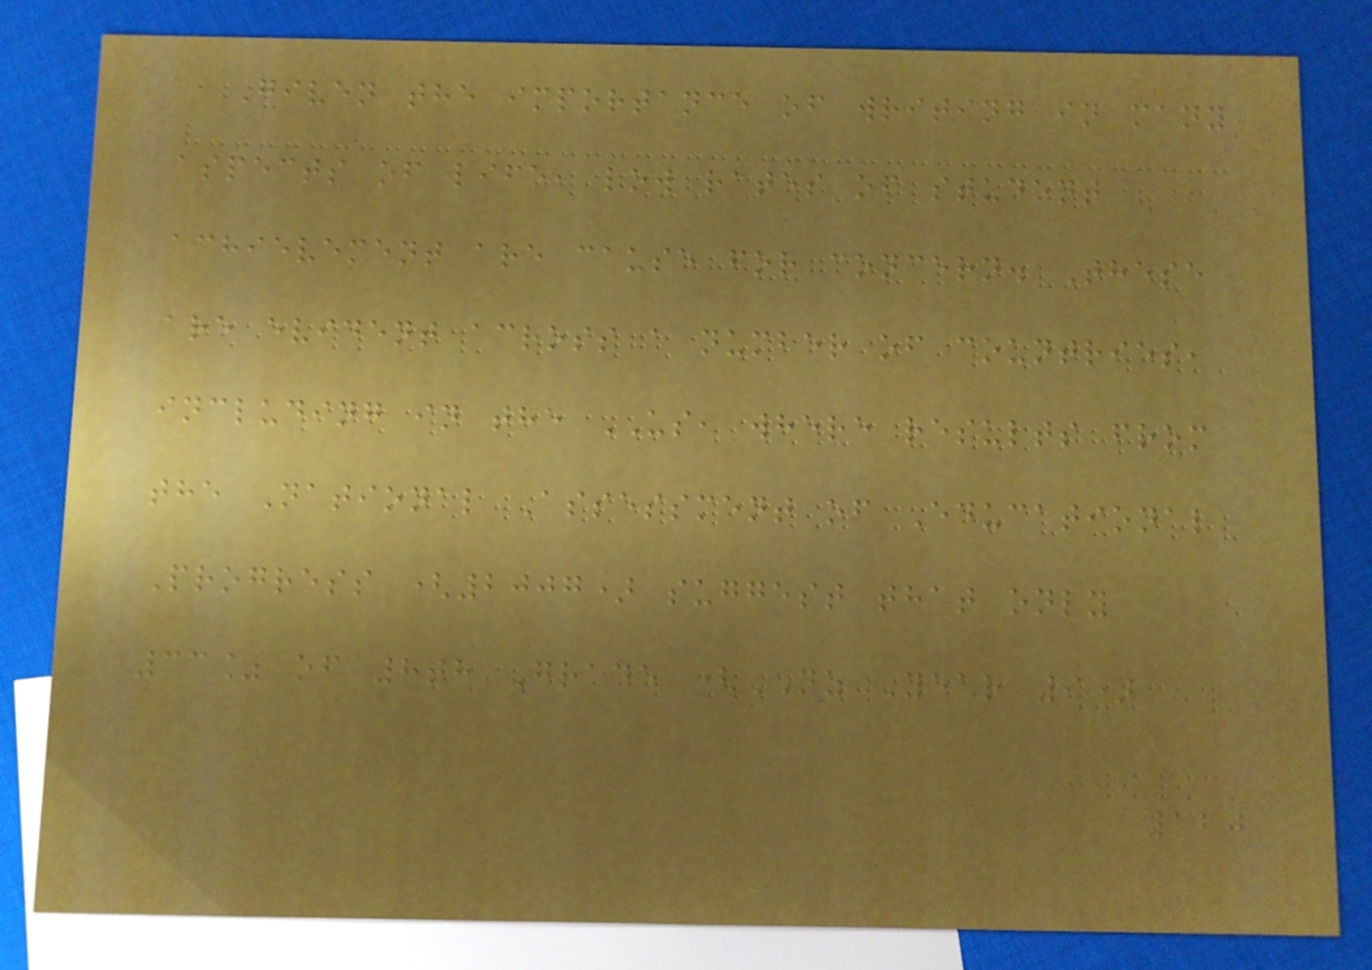Given the importance of writing in many
aspects of life, low rates of student
achievement are cause for concern. These
are evident across a number of countries,
including in the US, where results from
the National Assessment of Educational
Progress (2007) suggest that only
33% of 8th Grade (NZ Year 9)
120
